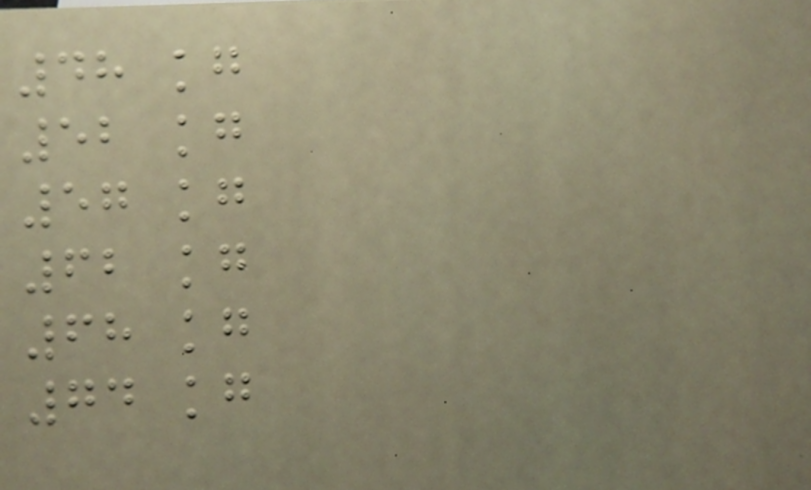48 kg
52 kg
57 kg
62 kg
68 kg
74 kg
